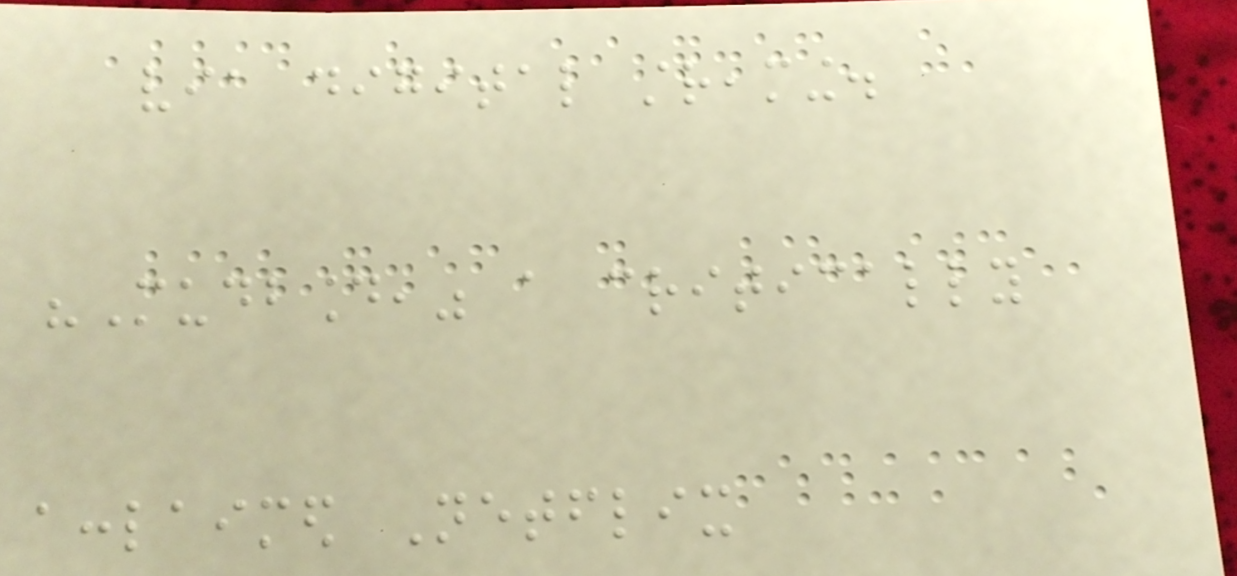via digital streaming.
"Mudbound," a critically
acclaimed Netflix
